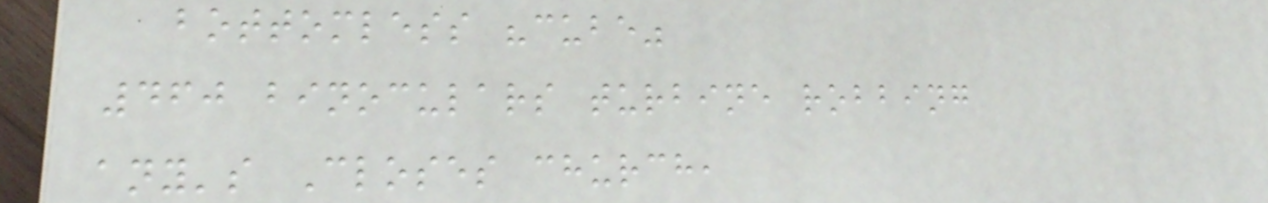bottomless "cube"
460 binoculars turbine robbing
any's Closes church,
